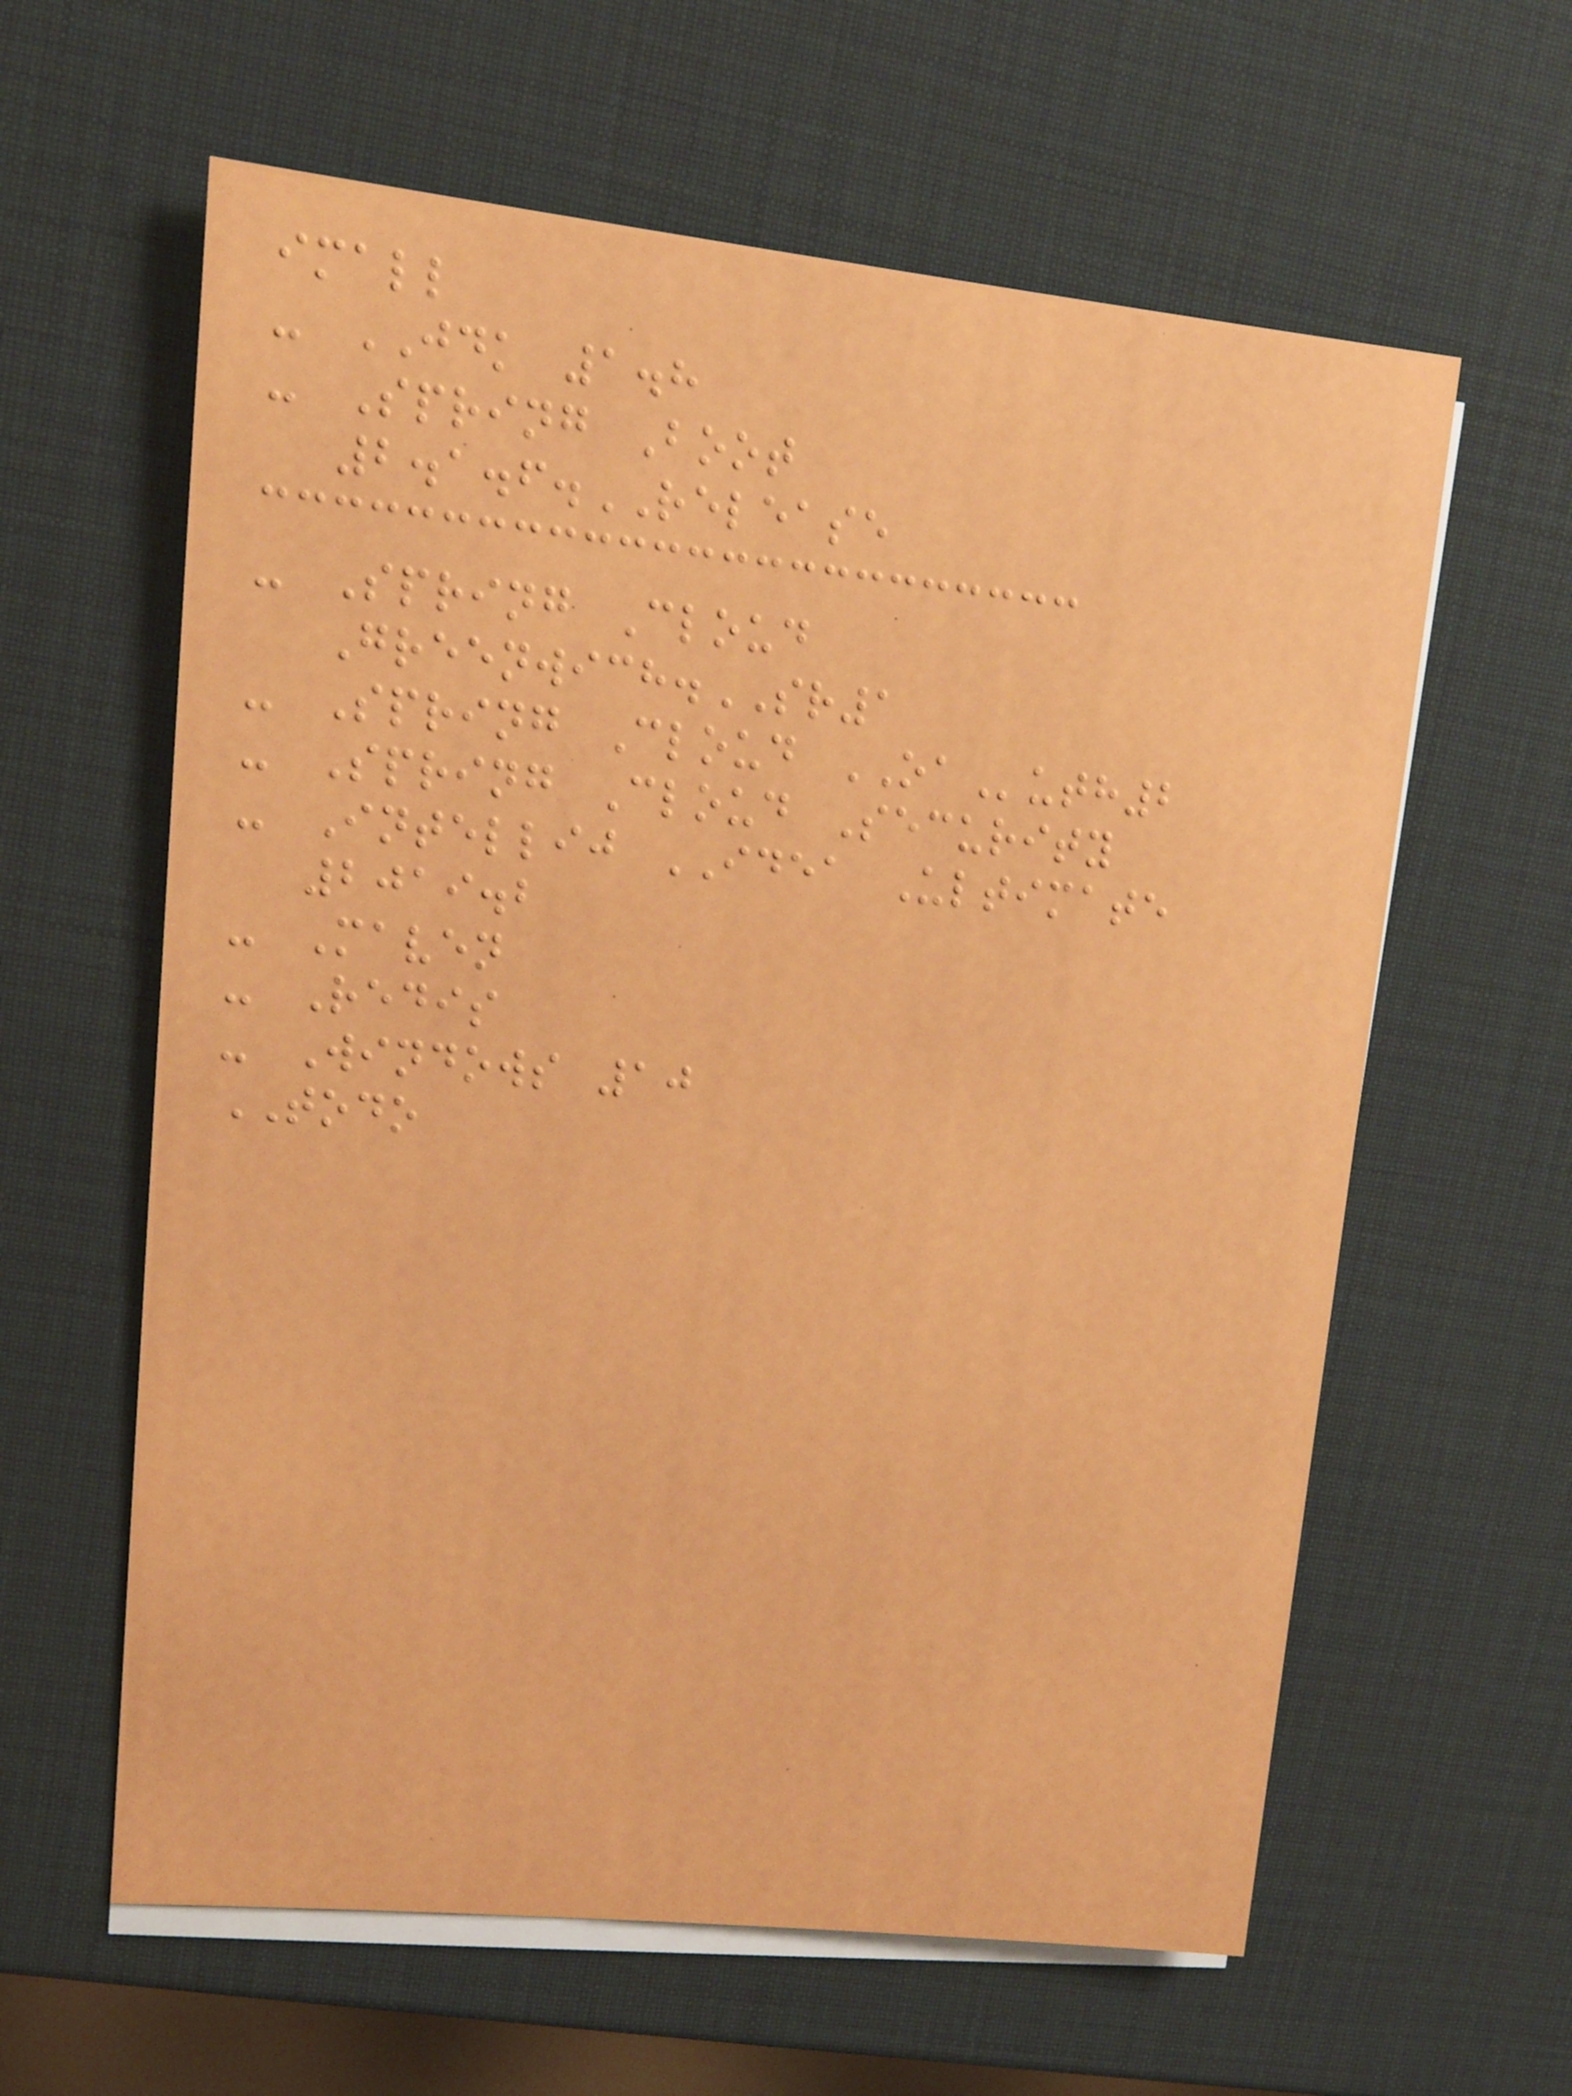imall
- JDK 1.8
- Spring Boot
2.1.6.RELEASE
- Spring Cloud
Greenwich.SR1
- Spring Cloud OAuth2
- Spring Cloud Security
- Intellij IDEA Ultimate
2019.2
- Maven
- Redis
- Windows 10
TODO
